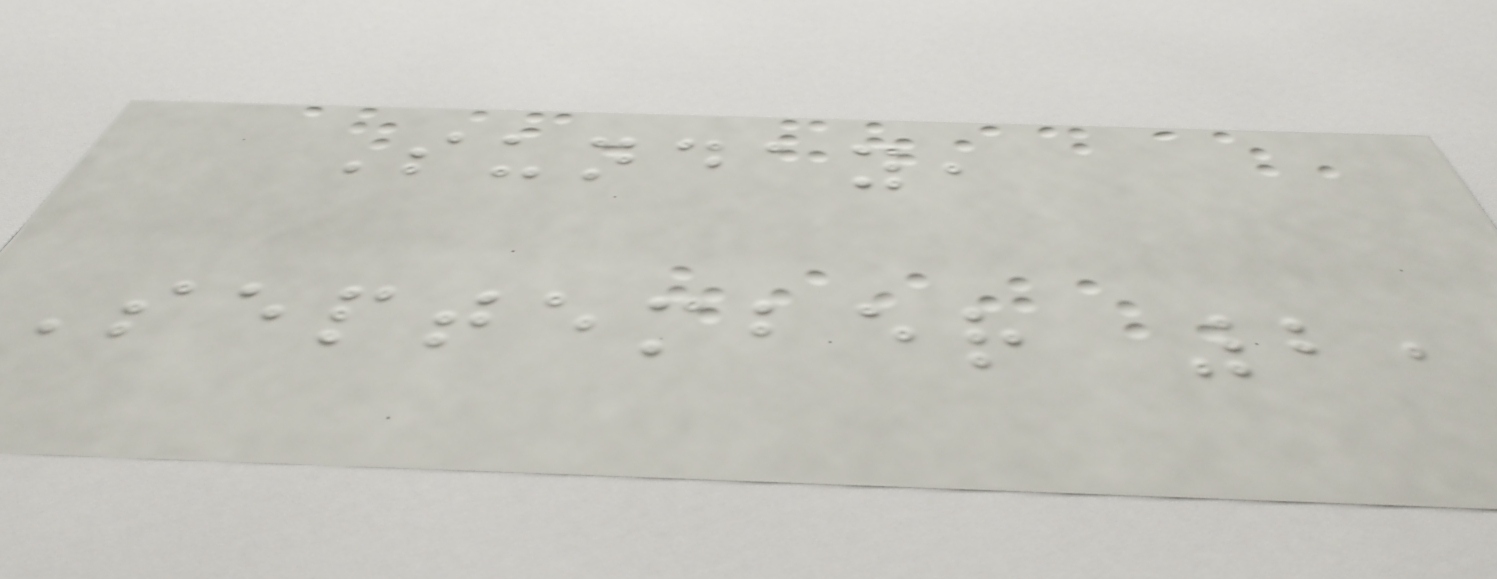Sunday,
September 2,
